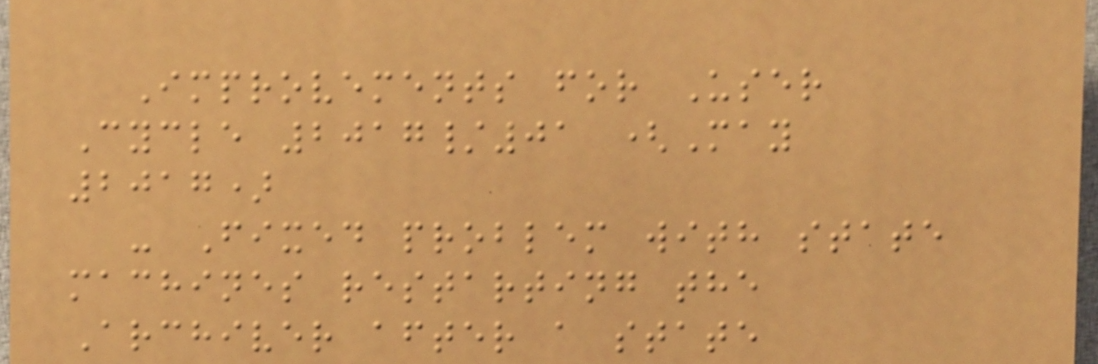Improvements for User
Cycle 2017/01 (May
2017)
- Fixed problem with state
machines restarting the
Archiver after a state
